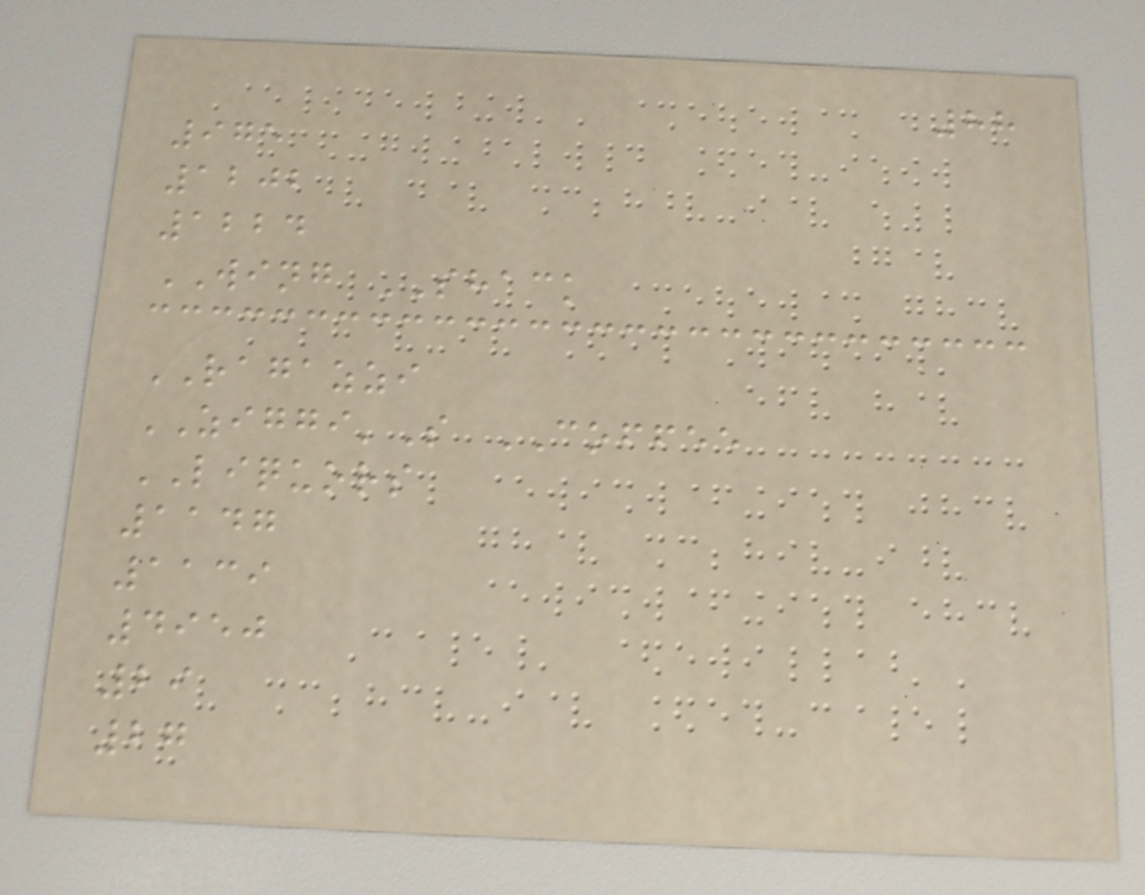88
975
1202
1224
WING SHACK
RAGAZZI
ZIGGI'S COFFEE
LIQUORS
1147
1139
4950
29
27
